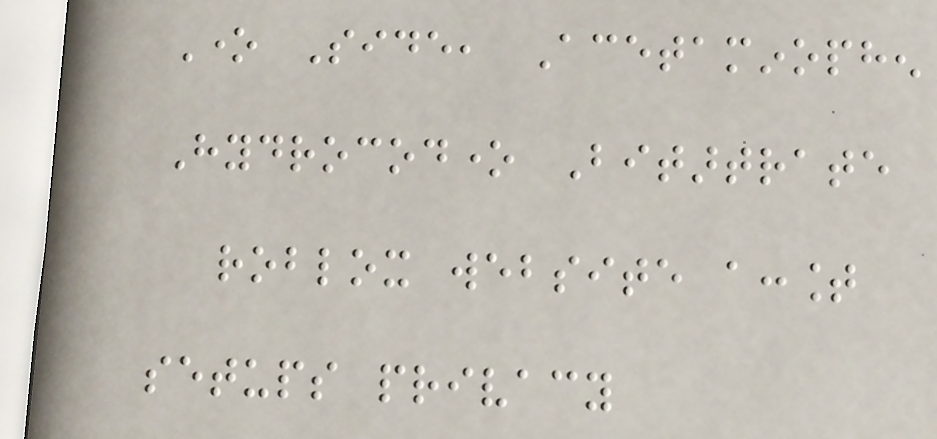One Side, Acetaminophen
Hydrocodone Bitartrate
roblox website account
setups privacy
